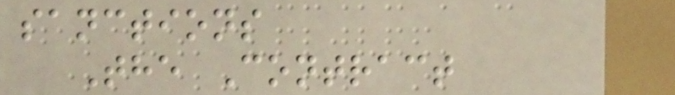sanctions
The Contract
